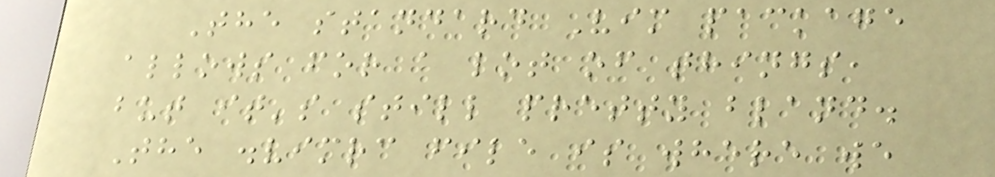The standard Vim package
allows for a lot of things,
but it's still pretty bland.
The .vimrc file is where we
